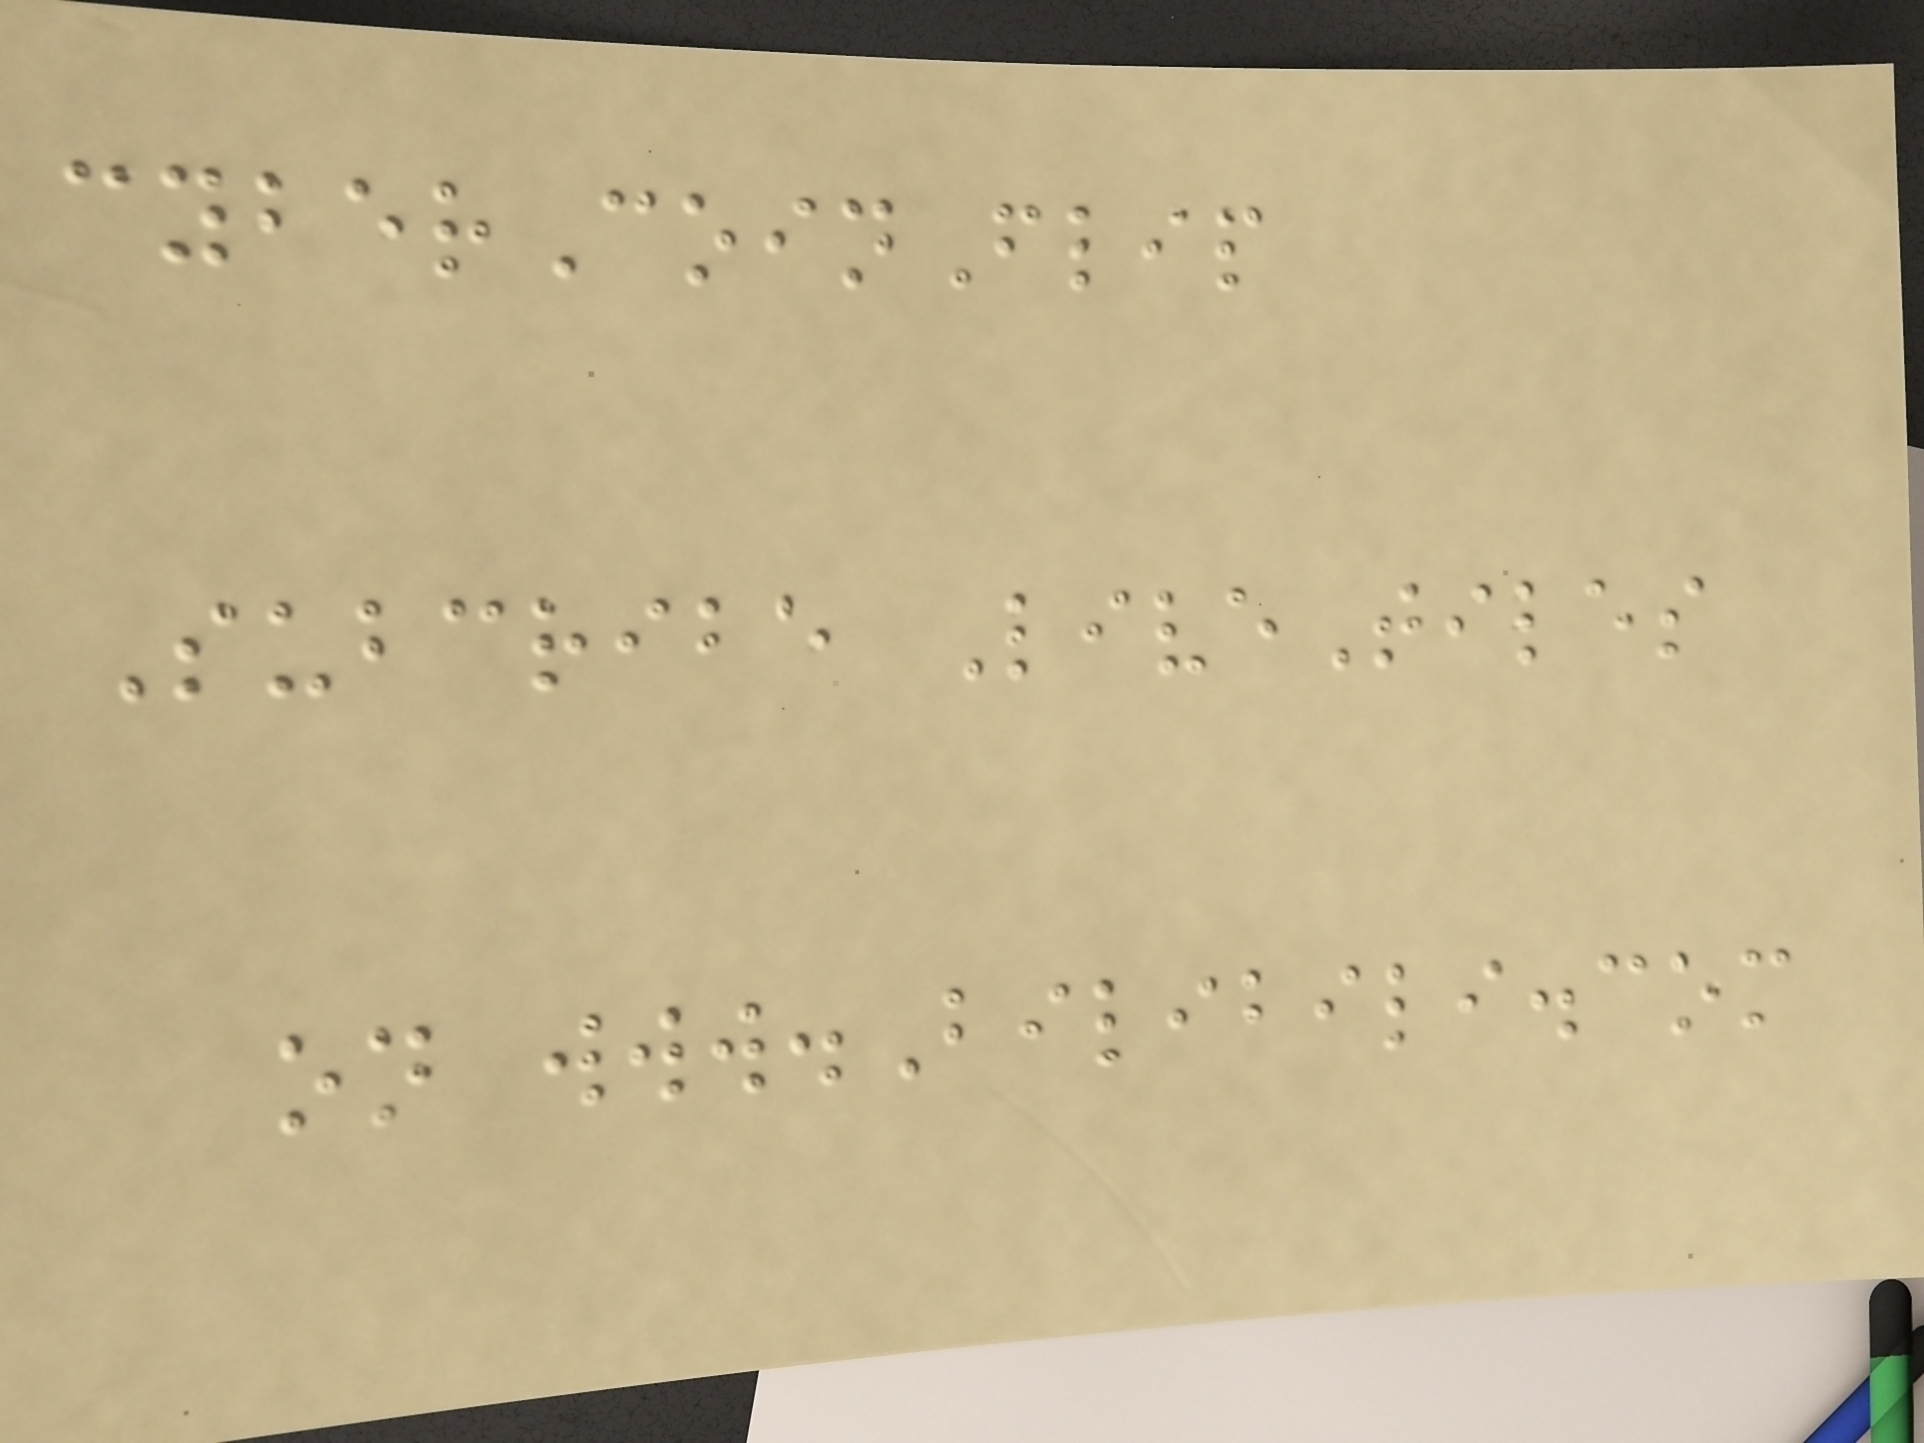cyberCoinFlip
Subcribe LiveTiles
on www.Bilibili.com
